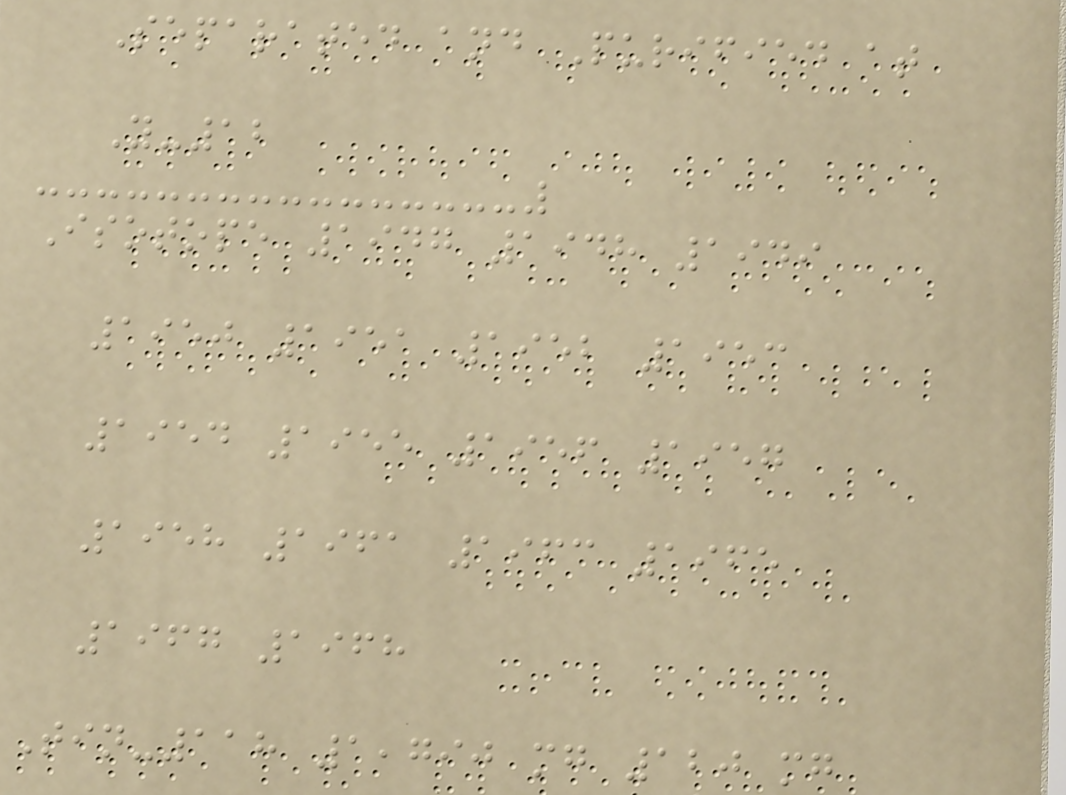Separated and Purified at
Y-12
Isotope 1947 1948 1949
1950 1951 1952 1953
1954 1955 1956 1957
1958 1961 1963 1965
1967 1968
Tin-118 1,790 mg 120 mg
